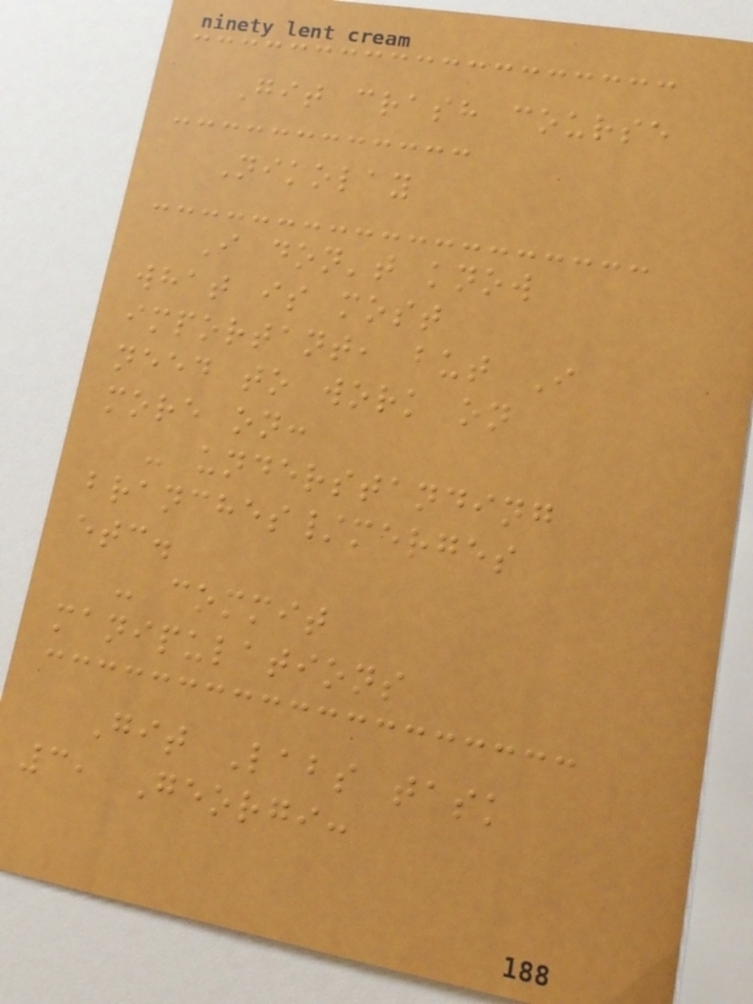Git crash course
Nikolay
I don't know
what is most
important, but I
need to work on
more on:
- understanding
branches/merges
etc.
- commit
manipulations
Git Labs task
3, Georgi:
